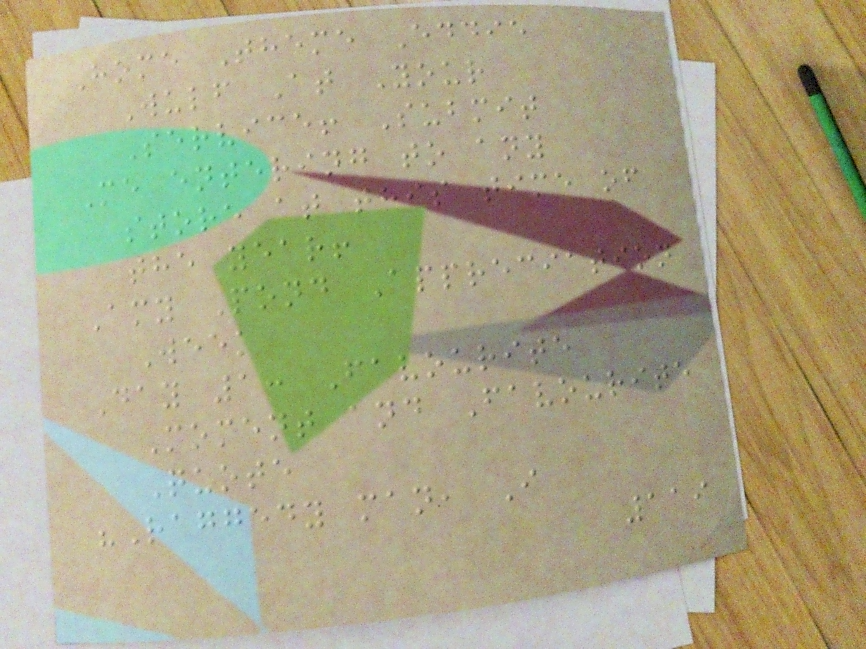Home Theme Eddie
Wulf At Your
Service! Submit
Me entering to any
store at this time of
the year!
Amy Pond Appreciation
Week
Day 1: Favourite
Moment and Favourite
Quote
"Raggedy man, I
119
